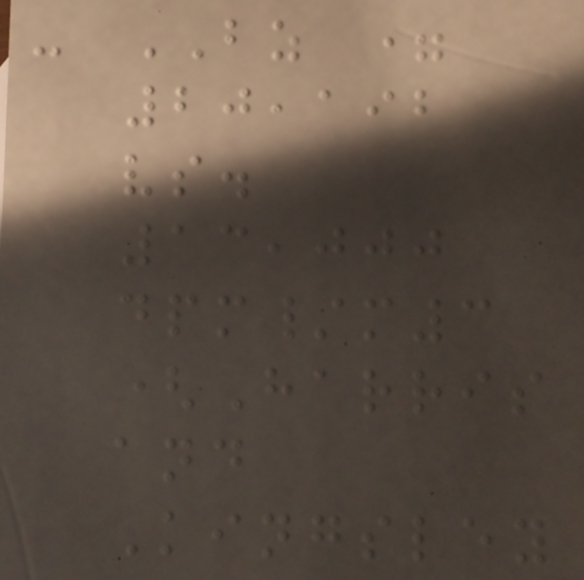- BZ =
20,192
vs.
13,000
dpm/m3
(Harris
and
Kingsley
